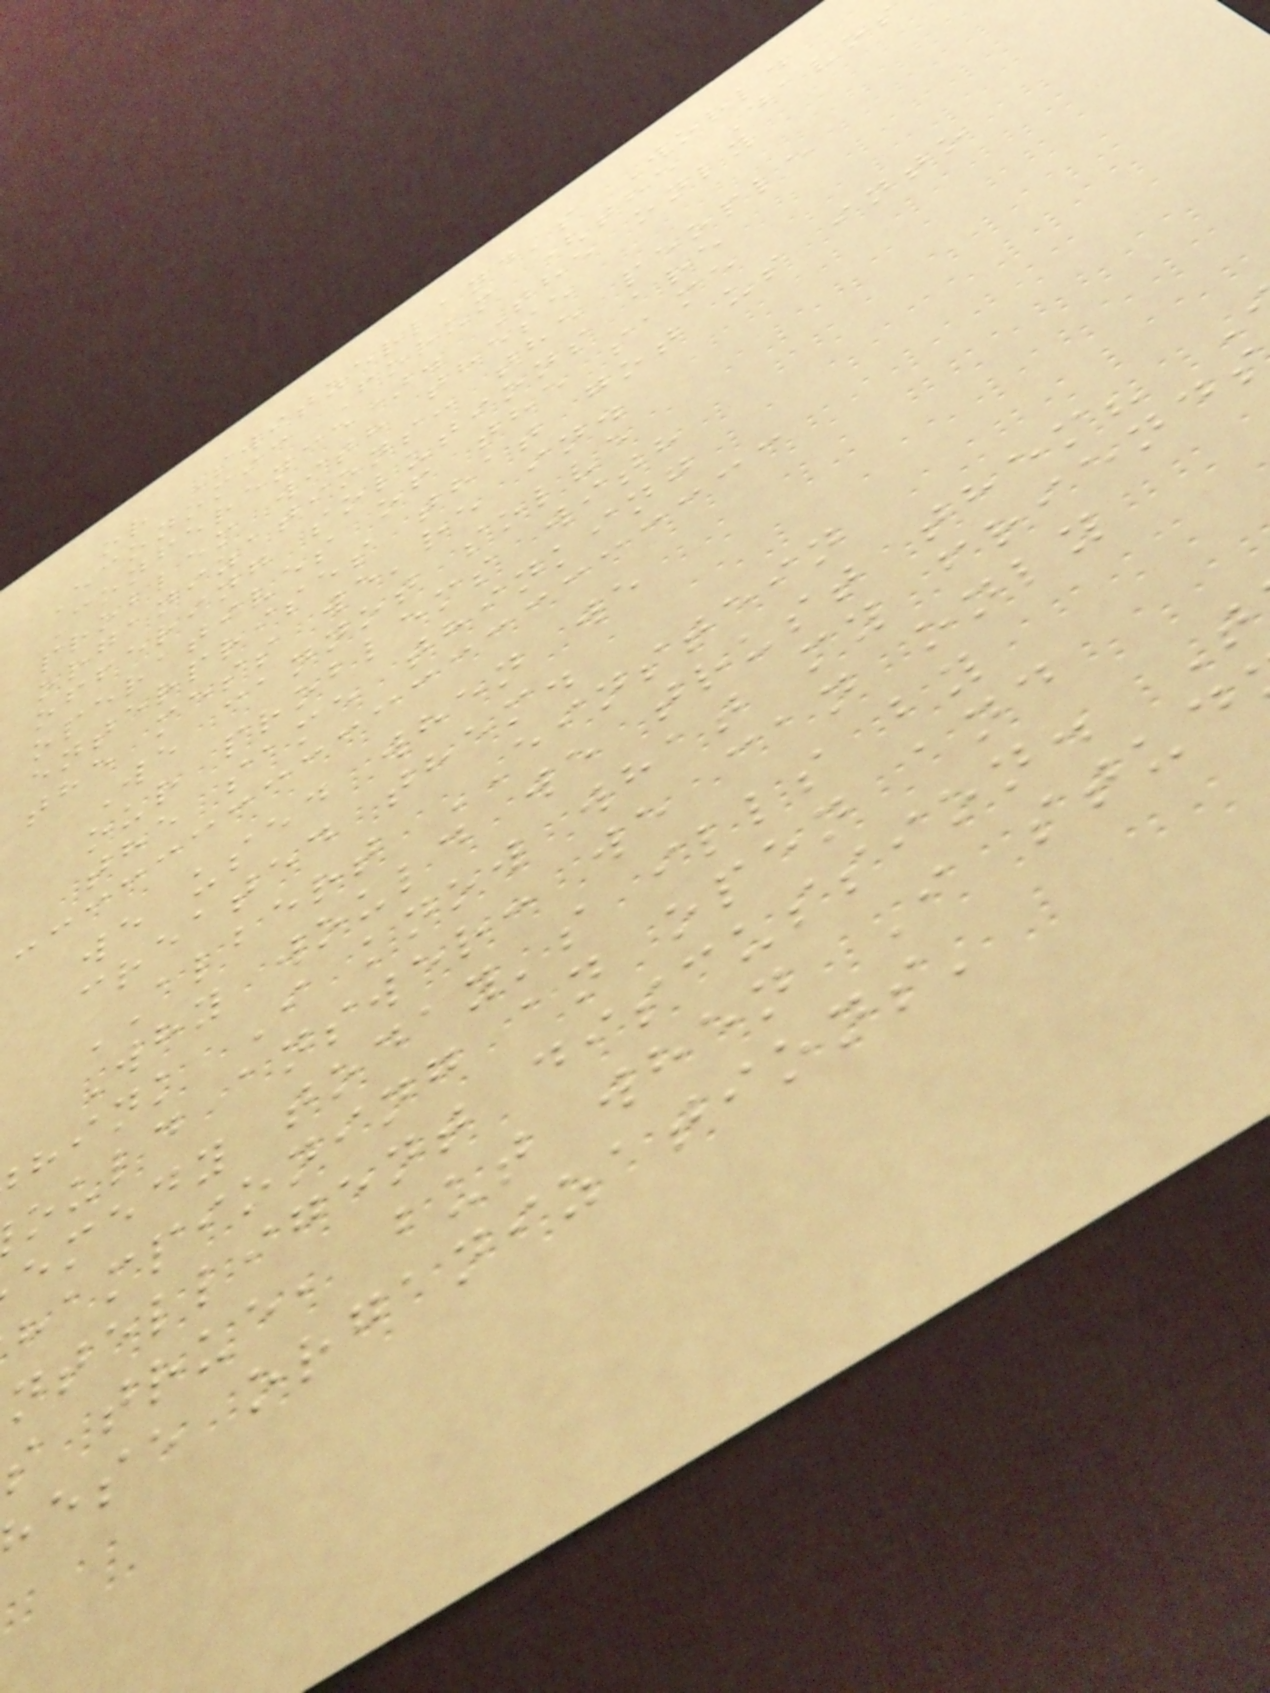or Switzerland's World
Economic Forum (the Davos
Conference). The only
problem with these
organizations: the people
offering solutions are
operatives of the same
enterprises that got us into
the mess we're in.
We cannot solve
our problems with
the same thinking
we used when we
created them.
ALBERT EINSTEIN
Why would we trust them?
hink I know what my friend
ould answer: we can only
emedy today's ills by
hampioning an open and
ntelligent discussion. T
s true, but when I stud
ese organizations'
